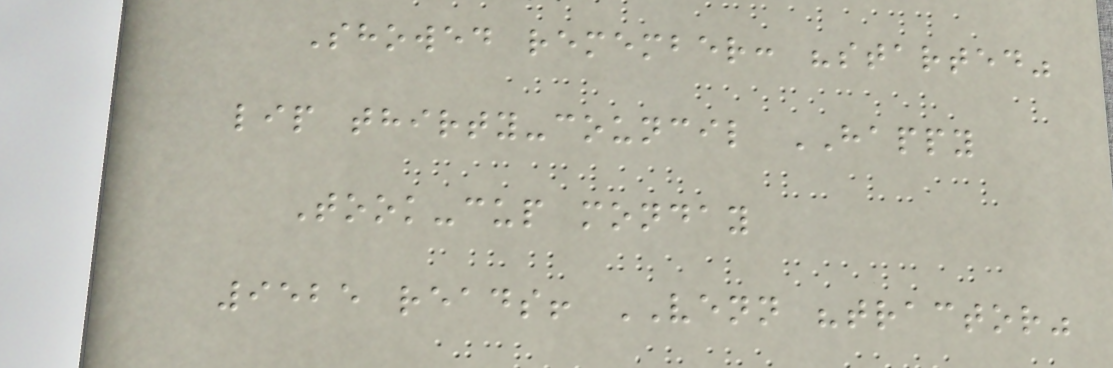Showed remember: "started"
lip thirty-council HAPPY
Took-cup monday
9525 reads! VENN "tractor"
